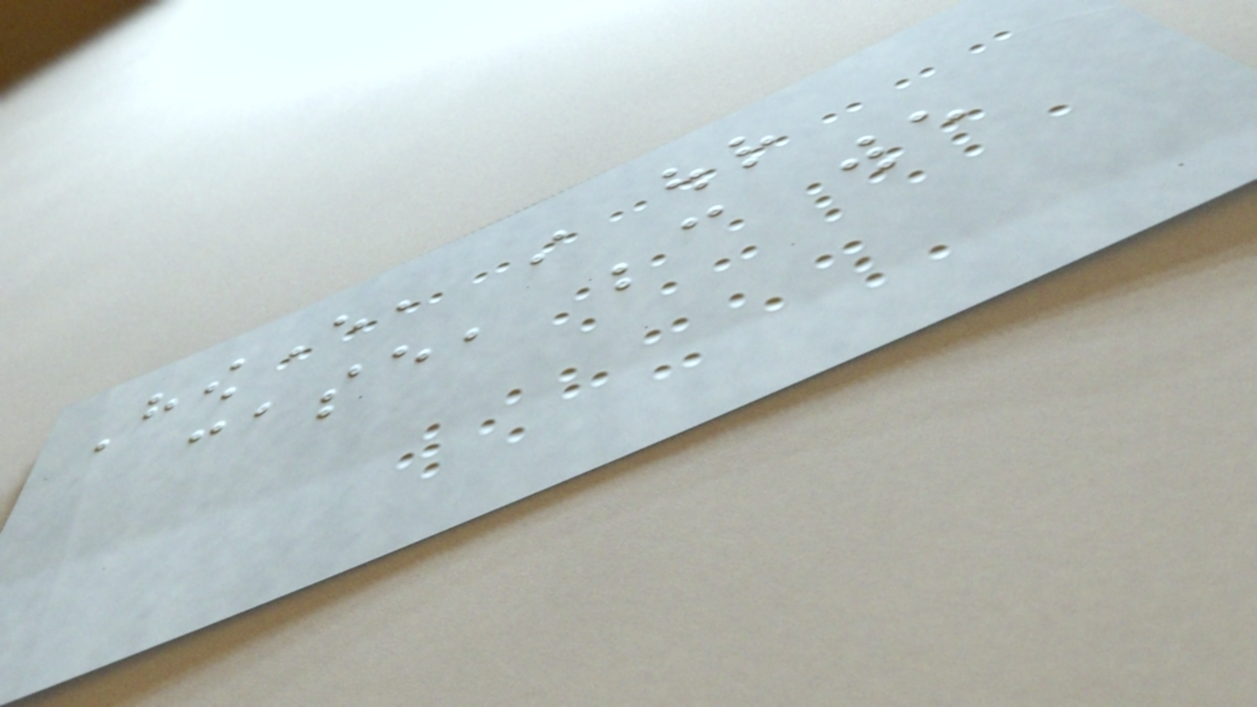However, in our
case, because we
